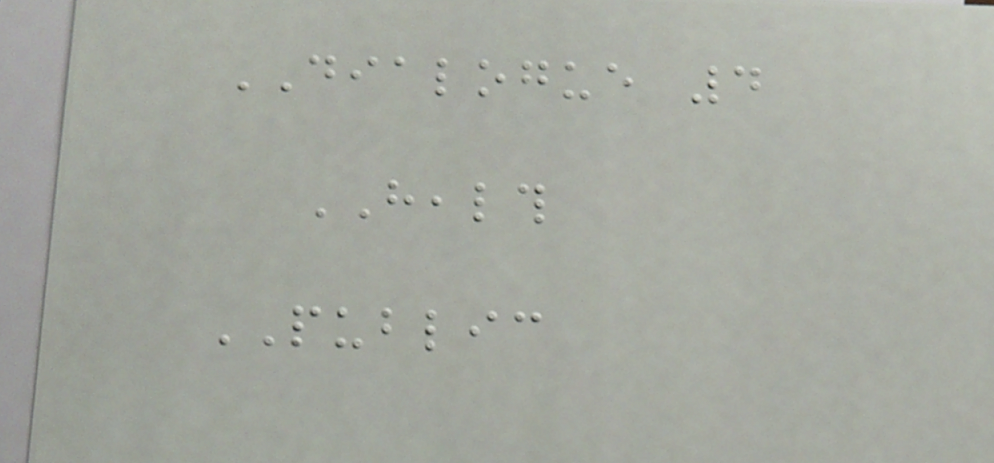DIALOGUE 4
HEALTH
PUBLIC
